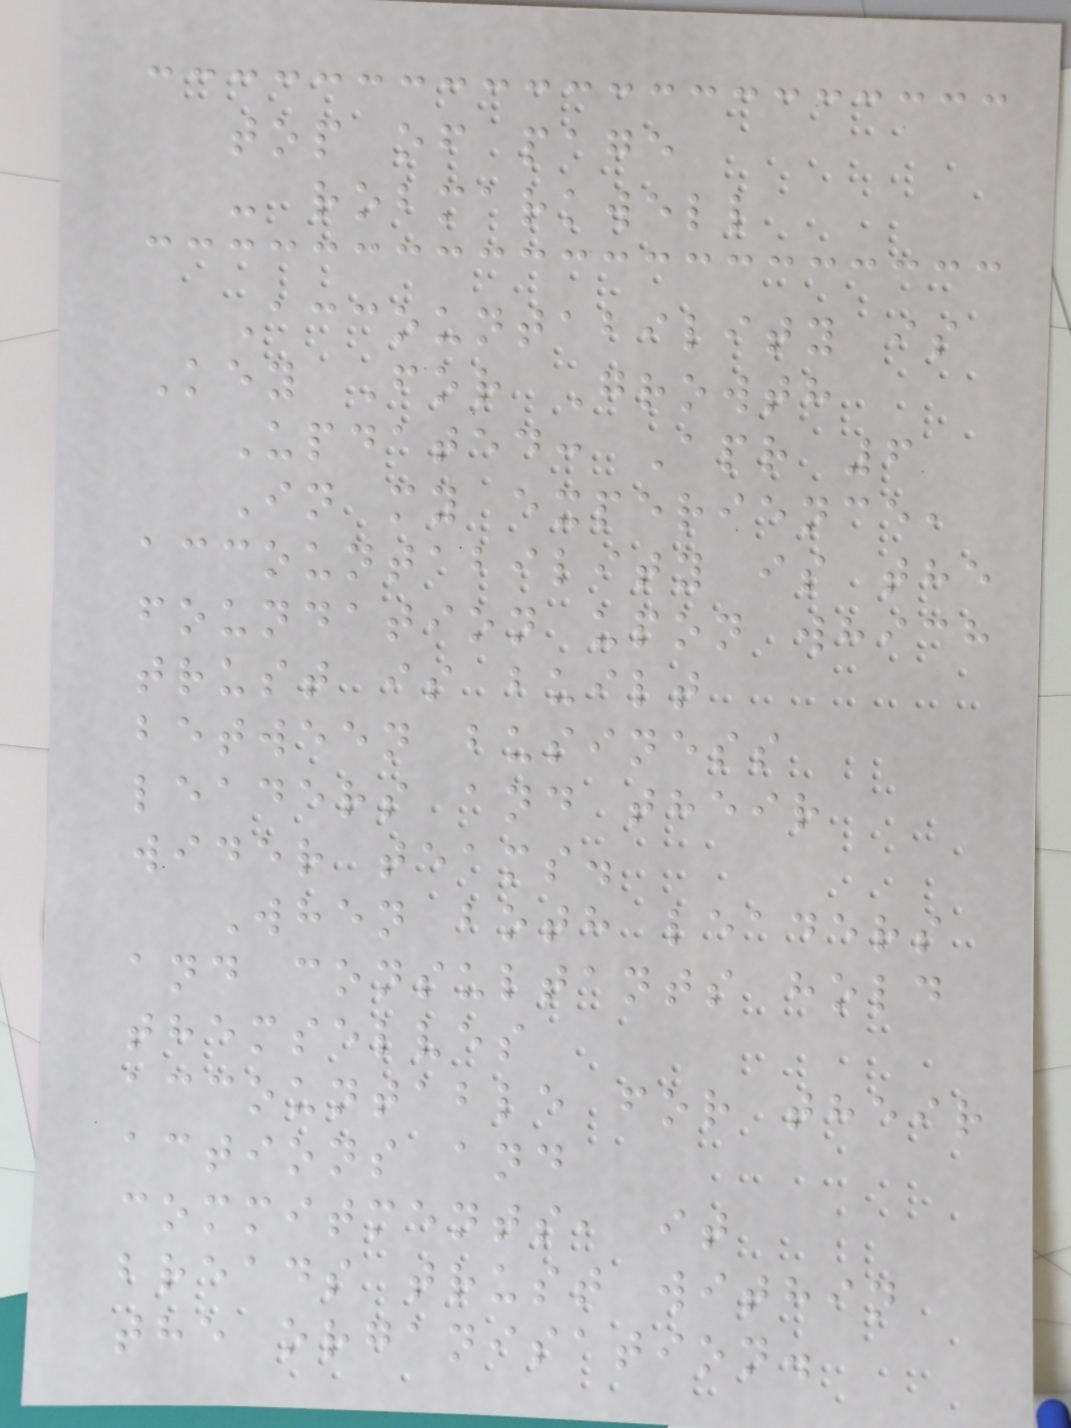top of page
- robmarkwell
Accountability is
Key For Growth
Updated: Apr 6
In my experience,
accountability is the
foundation upon which
trust is built
between business
leaders and their
wider teams.
When both leaders
and consultants hold
themselves
accountable for their
actions and
commitments, it
breads trust within
the organisation.
